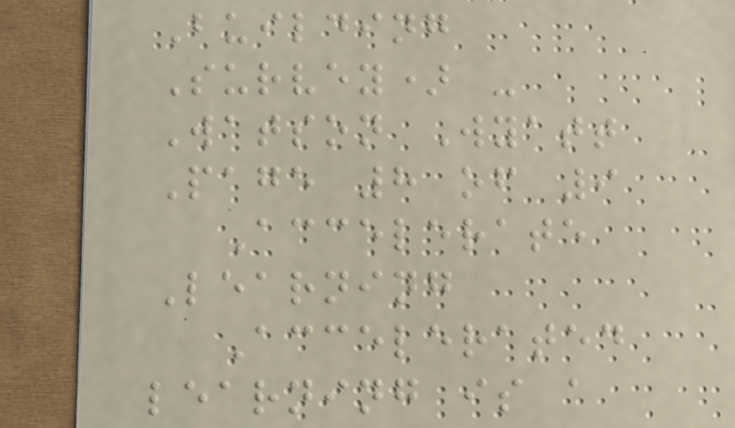Building
Survey) -
Watson Wyatt
Page 8 of 9
Accelerate
Learning
Accelerated
learning is a
